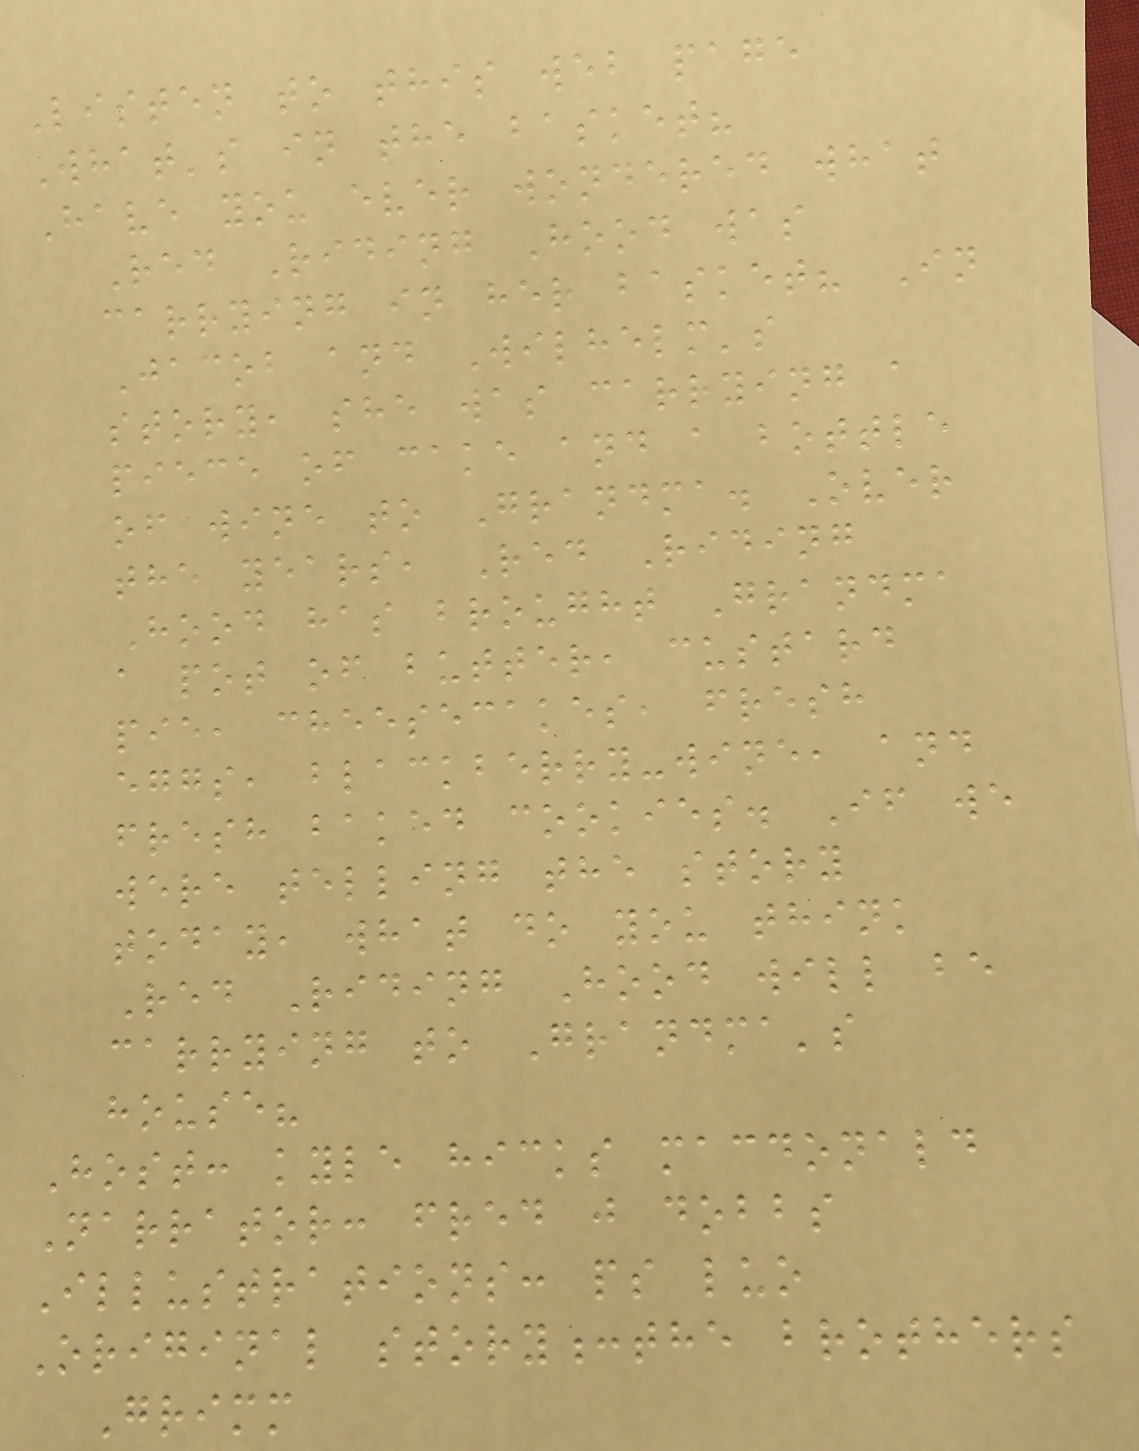Listen to this web page
What's in the basket?
Have you ever wondered what
Red Riding Hood was
carrying in her basket? In
Jacob and Wilhelm's
story, she was carrying a
piece of cake and a bottle
of wine to Grandma. Over
the years, Red Riding
Hood has brought Grandma
a pot of butter, custard
pie, cheesecakes, fresh
eggs, blackberry-wine, and
fresh baked cookies. If we
were telling the story
today, what do you think
Red Riding Hood will be
carrying to Grandma's
house?
Host: kyle hicks macdonald
Narrator: fred j dobbs
Illustrations: ps luo
Original story:the brothers
Grimm
